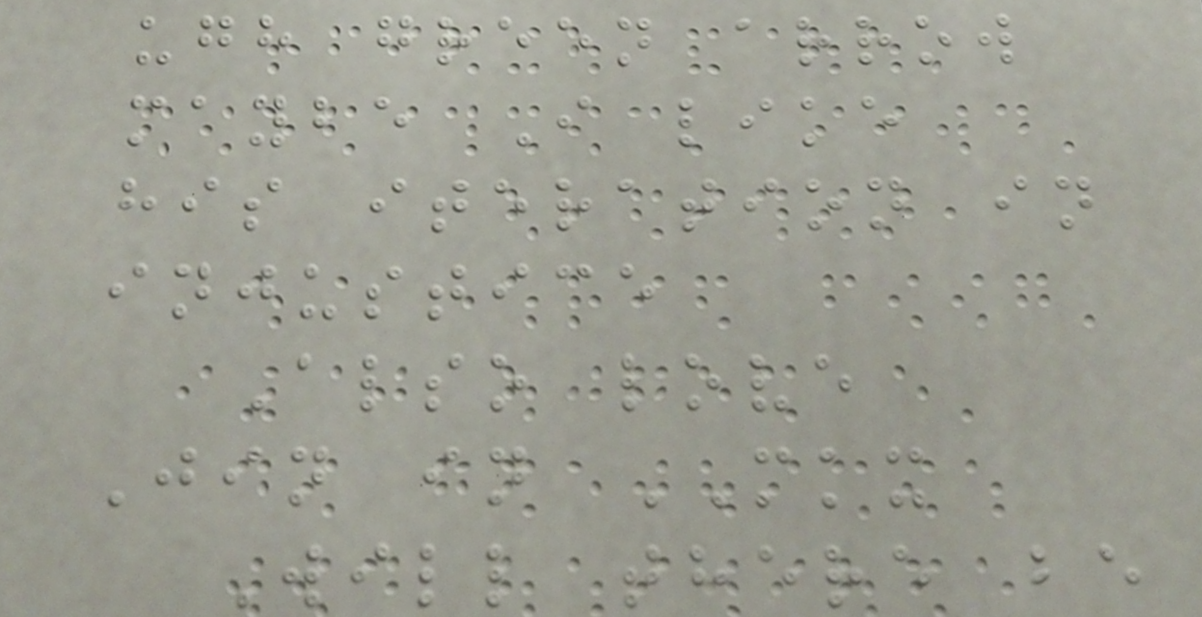ugh green arrow
maybe I like
his iteration in
injustice
Also love
Jin in MKX
Will there be
